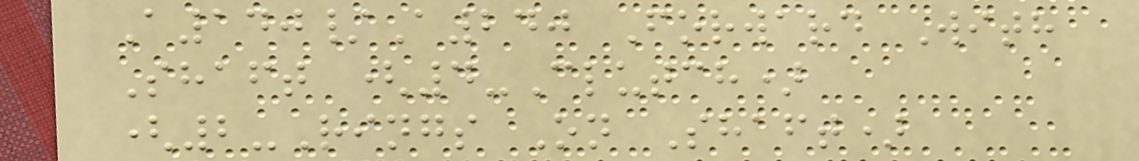A140/A240 Forward With
Shaft (4-Clutch)
(2-Rings On Shaft)
